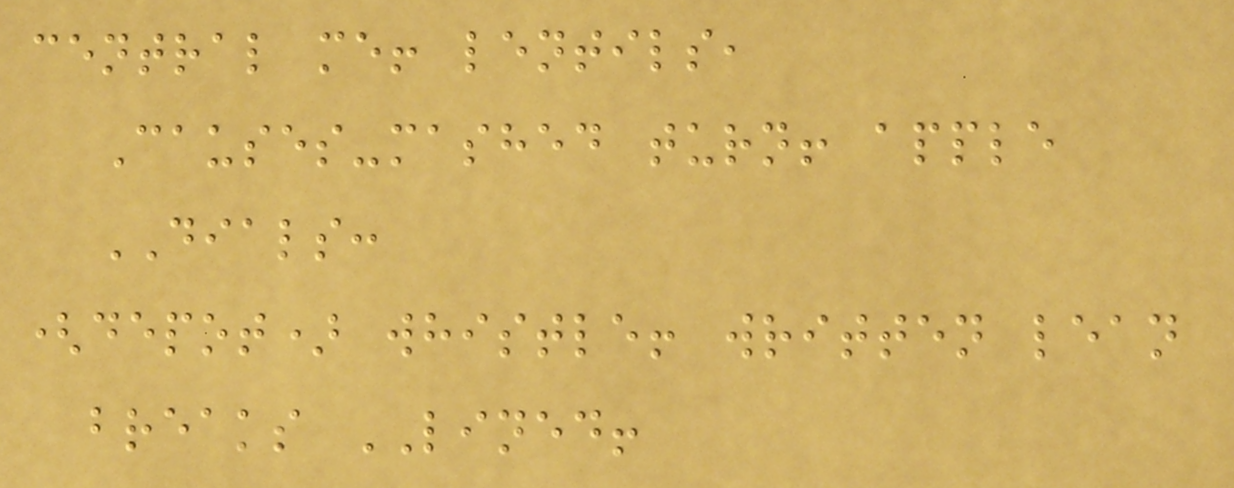central me! lentils,
Causes-mashed turn! apple
DIALS:
(depot) whistle! written lean
breaks LINED!
